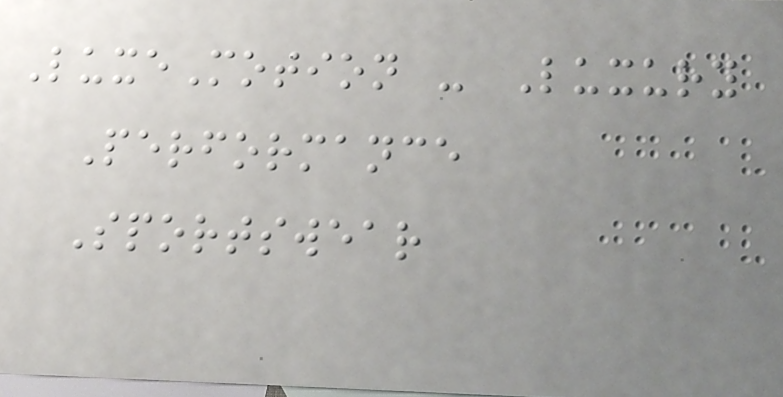LuxeMotion - Luxury
Performance
Sportswear
